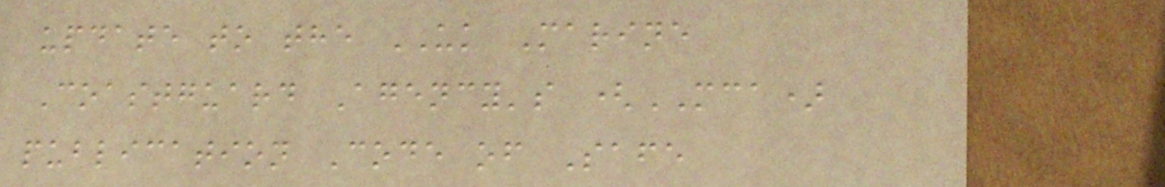update to the UK Marine
Coastguard Agency's (MCA)
publication Code of Safe
